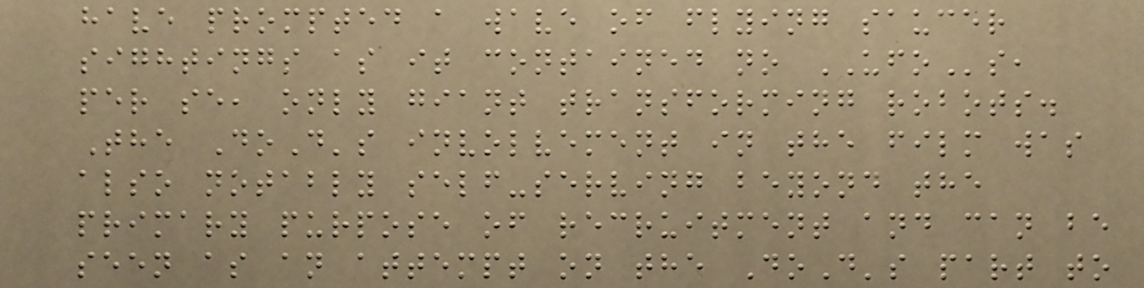have prompted a wave of flying saucer
sightings as it contained no UFOs,
per se, only giant transforming robots.
The DoD's involvement in the film was
also notably self-serving beyond the
primary purpose of recruitment and can be
seen as an attempt on the DoD's part to
